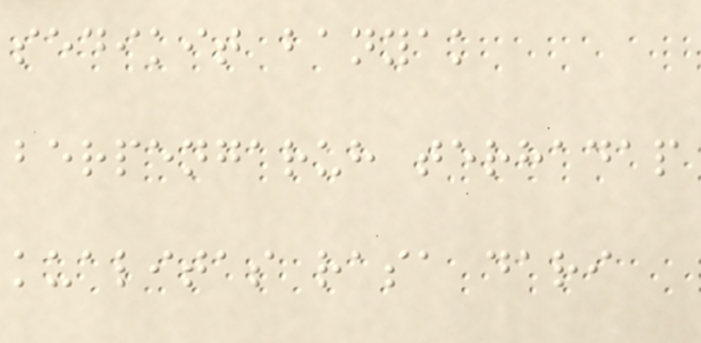sedikit banyak
berpengaruh terhadap
kualitas rasa dari
